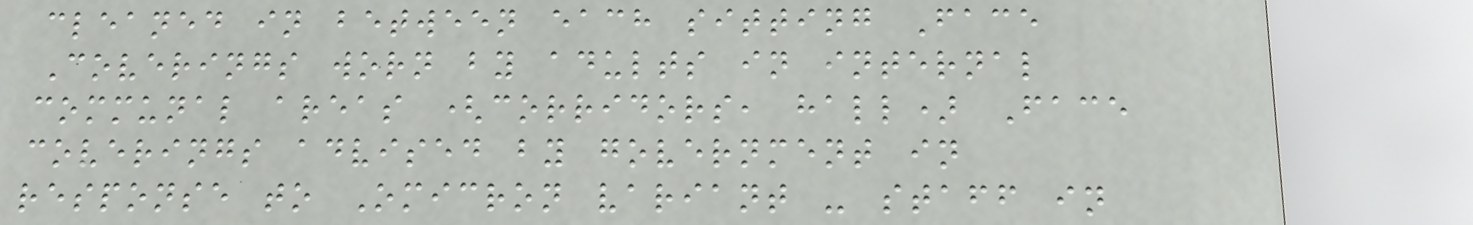cleaned in between each sitting Face
Coverings worn by adults in internal
communal areas (corridors, hall) Face
coverings advised by government in
response to Omicron variant - staff in
